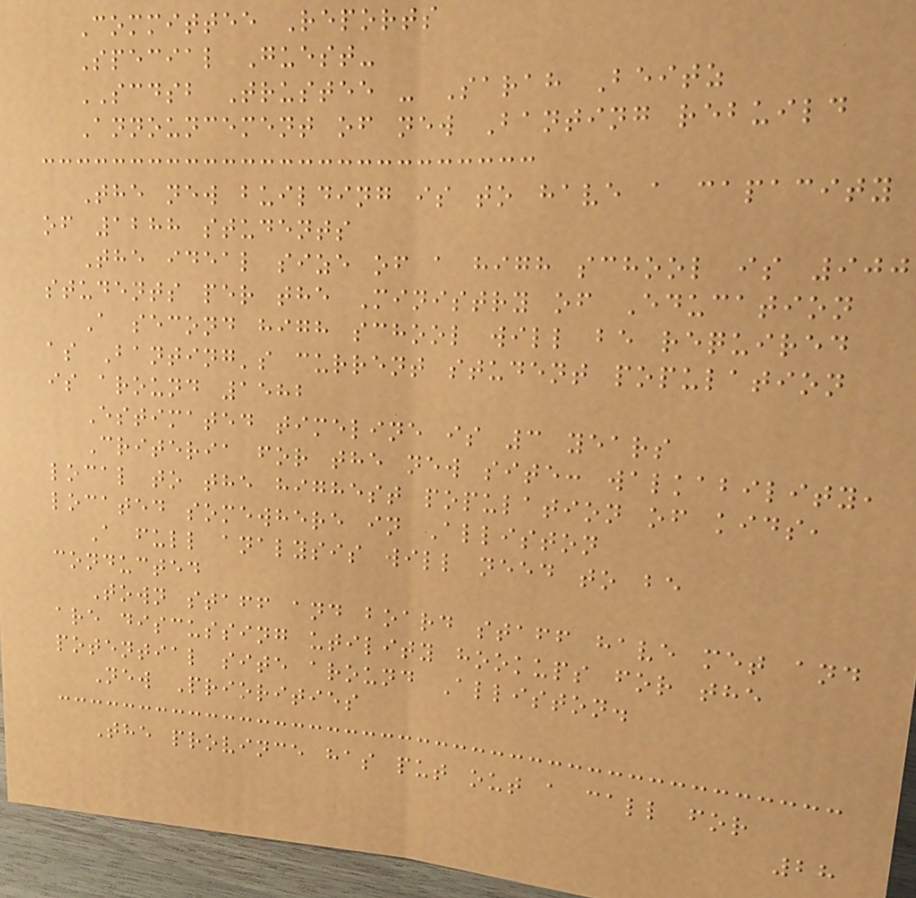Committee Reports
Special Guest-
SCDSB Trustee - Sarah Beitz
Announcement of new Banting rebuild
The new building is to have a capacity
of 1288 students
The ideal size of a high school is 900
students per the Ministry of Education
A second high school will be required
as Banting's current student population
is around 1582
Estimated timeline is 3 years
Criteria for the new site: walkability,
local to the highest population of kids,
located somewhere in Alliston
A full analysis will need to be
conducted
Town staff and board staff have met and
are discussing utility hookups for the
potential site around Alliston.
New Priorities
The province has put out a call for
28
